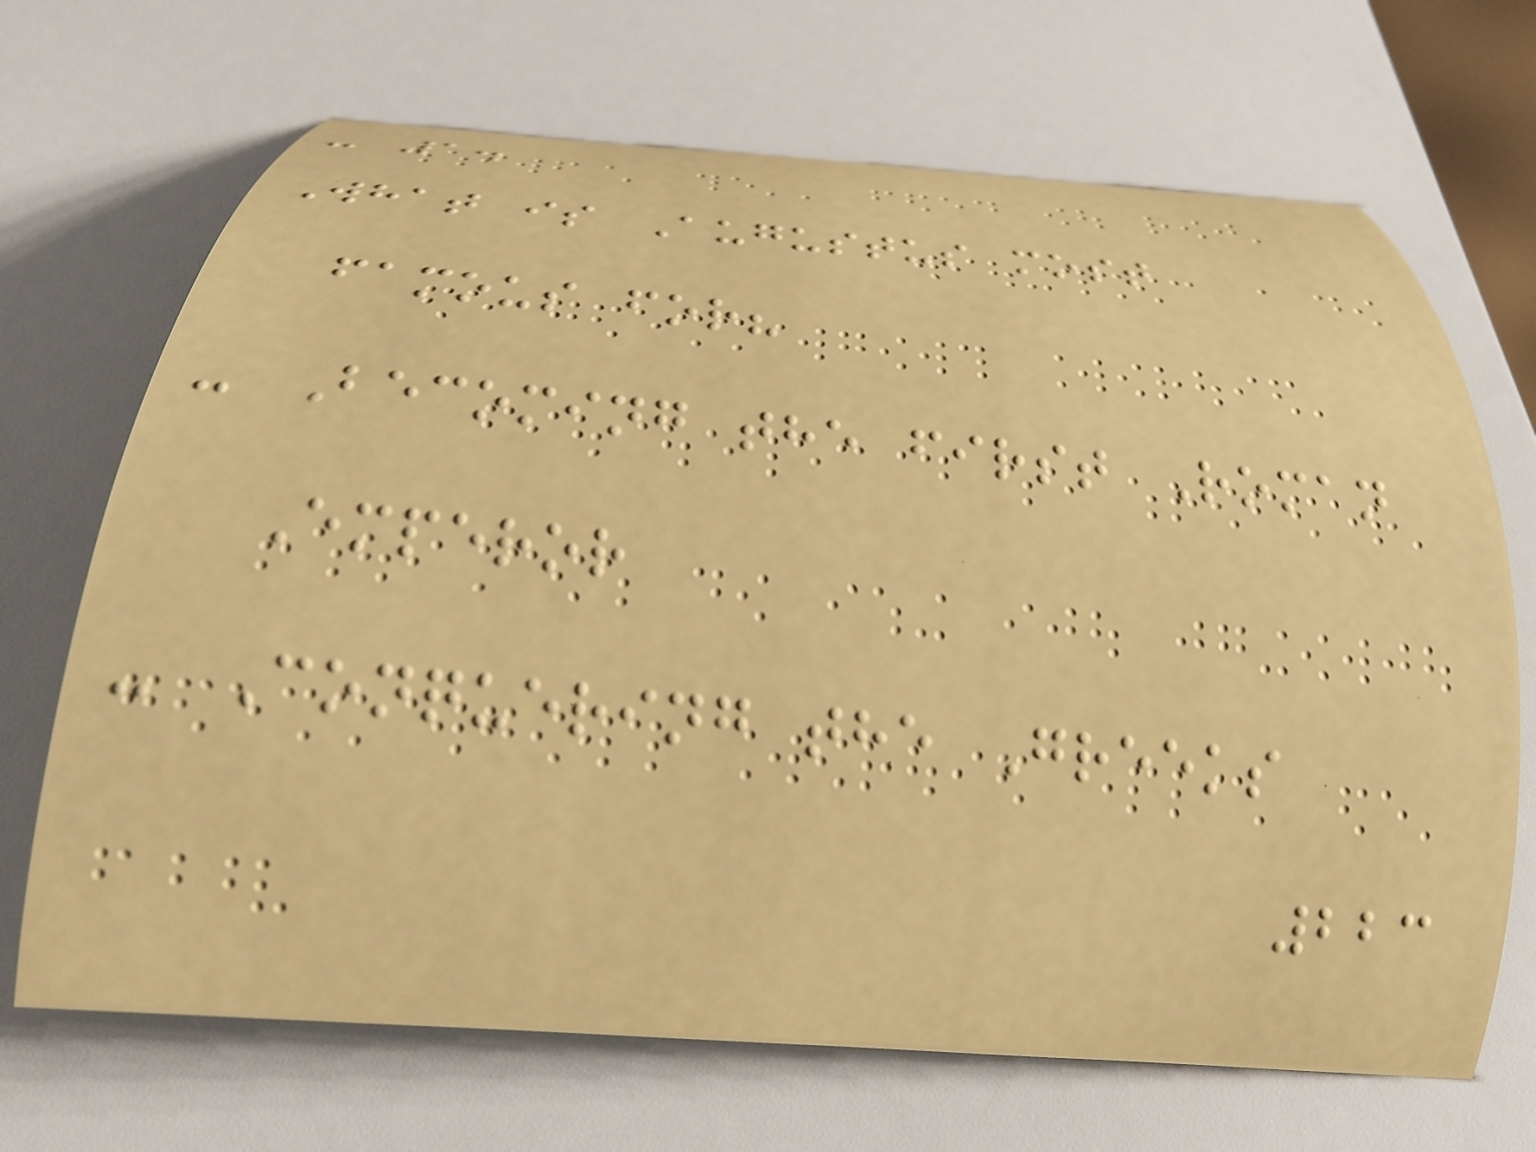- 1.
What is Augustus most
famous for?
- Becoming the first Roman
Emperor
- Conquering the Greeks
223
